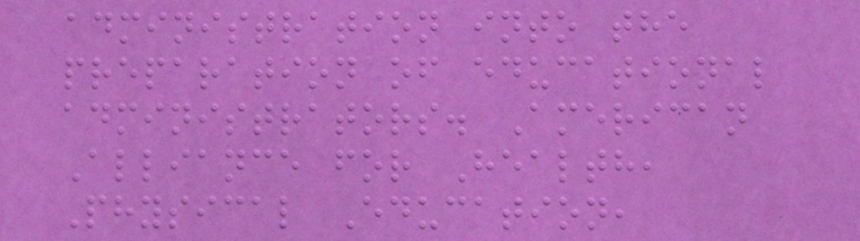administration into the
preparation of educational
administrators. American
Alliance for Health,
Physical Education,
